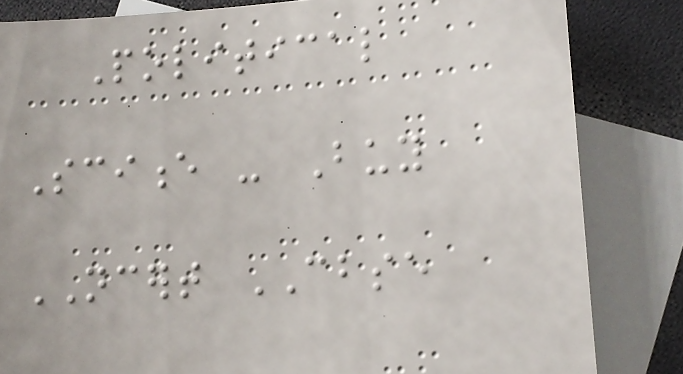Political
Science - Buy
NCERT CBSE
